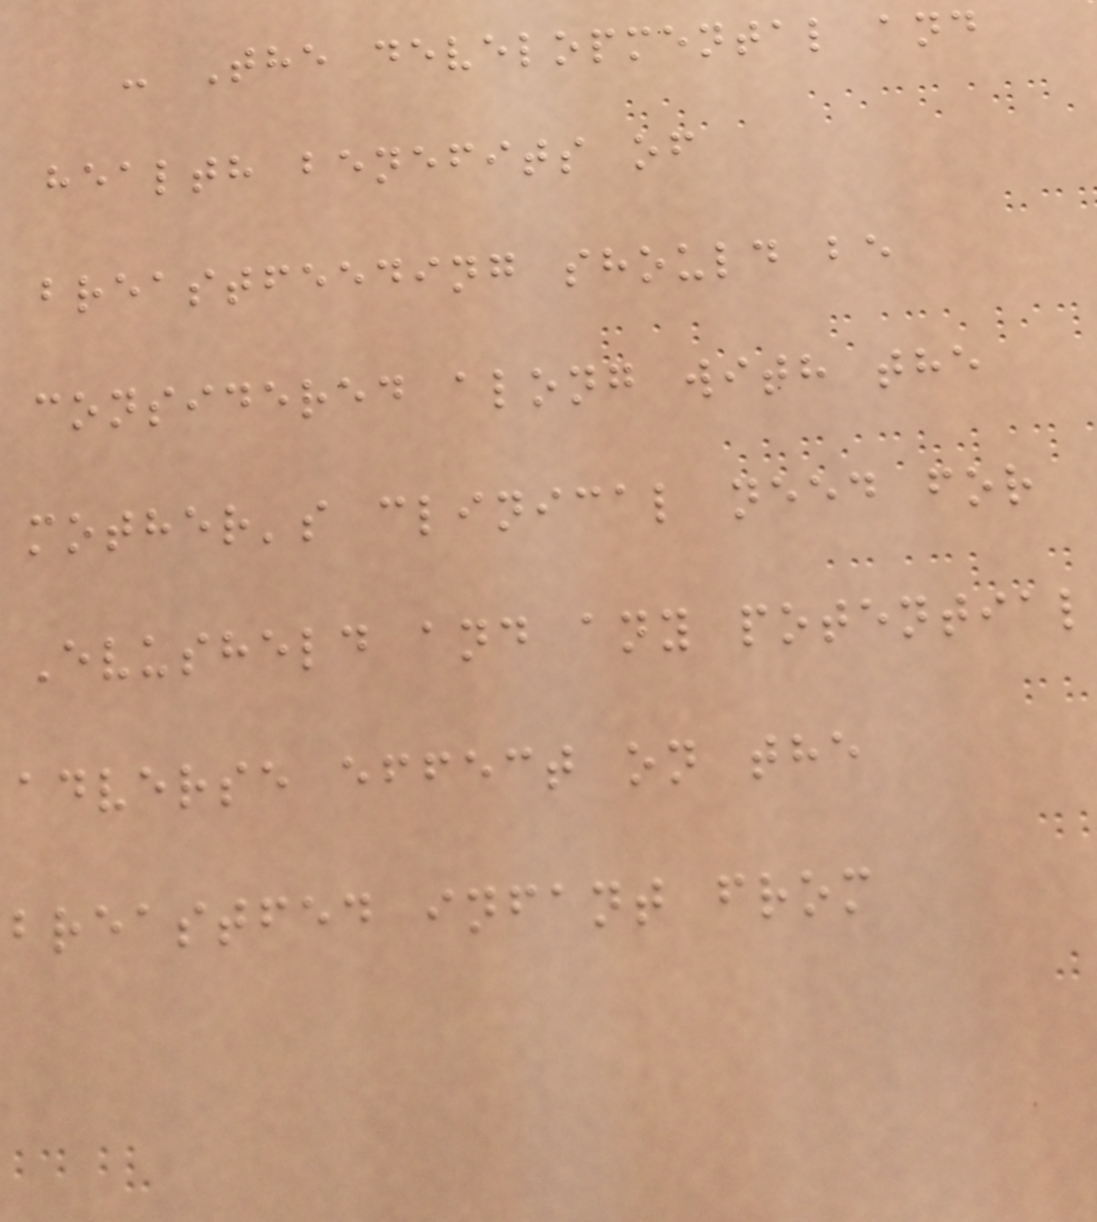- The developmental and
health benefits of
breastfeeding should be
considered along with the
mother's clinical need for
Evusheld and any potential
adverse effect on the
breastfed infant from
